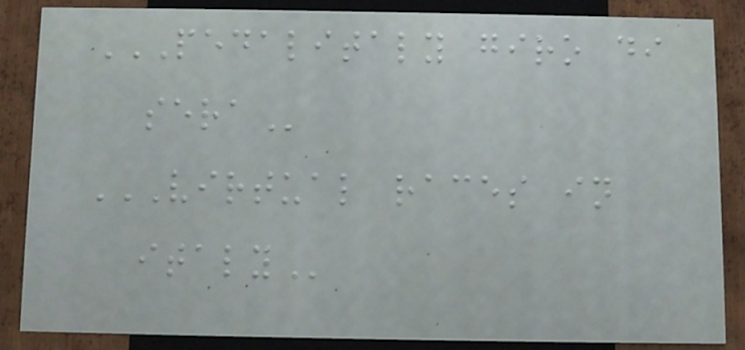PEDALITALY GIRO DI
SERA
VIRTUAL RACES IN
ITALY
